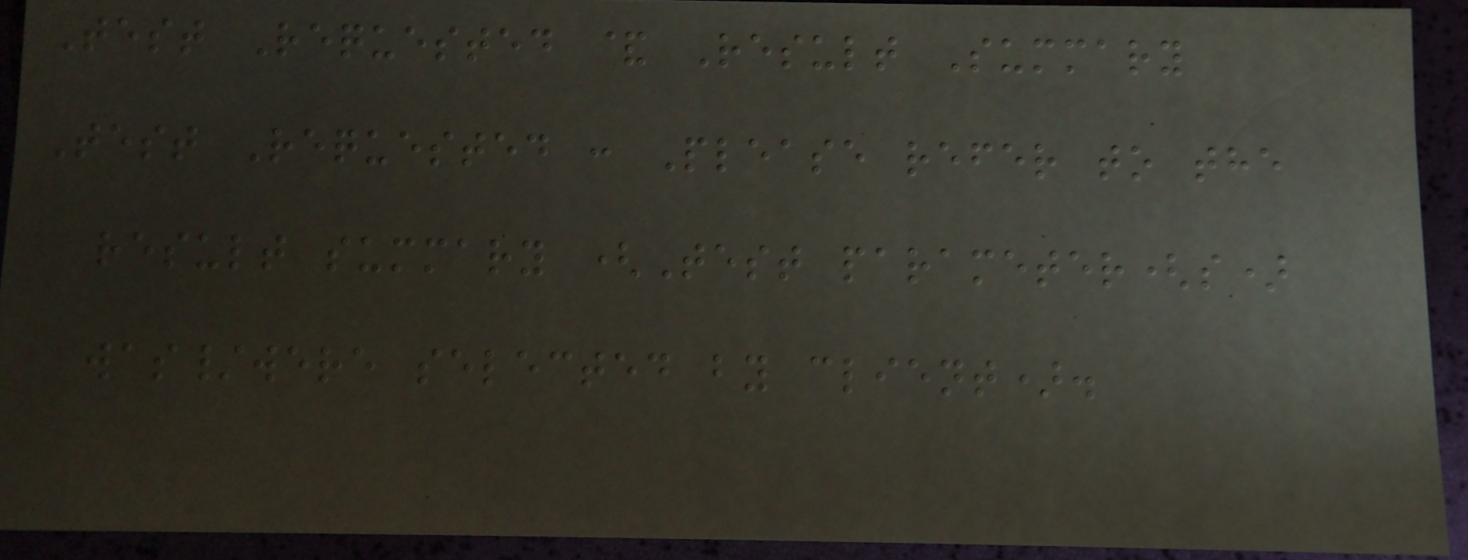Test Requested & Result Summary
Test Requested : Please refer to the
result summary (Test parameter(s)
was/were selected by client).
